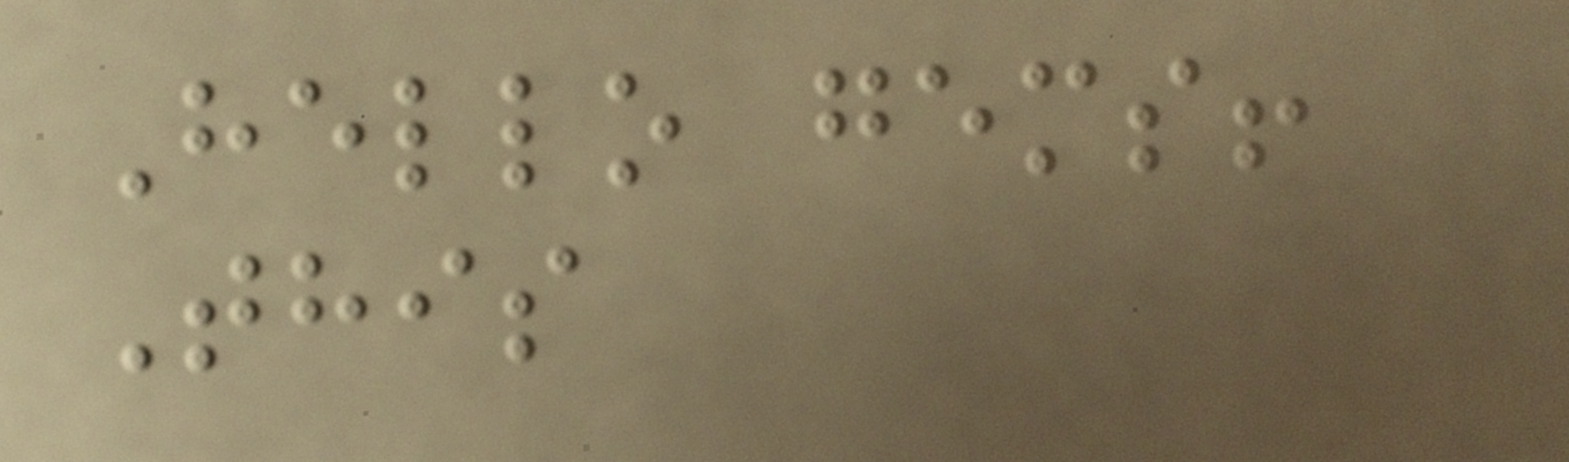Hello gems!
This
